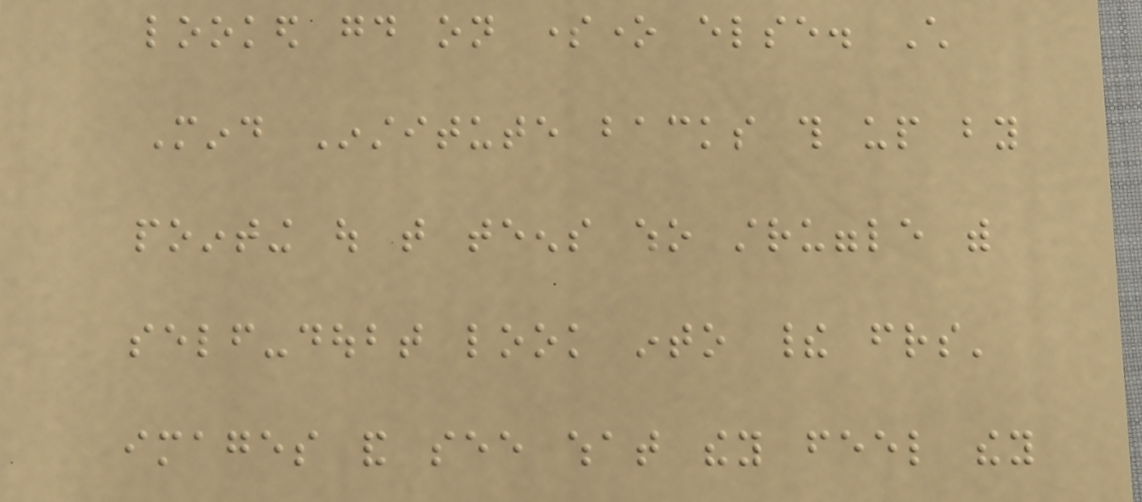looked good on someone else. Child
Mind Institute backs this up by
pointing out that teens who struggle with
self-doubt look into their friends'
images and see what they feel they
